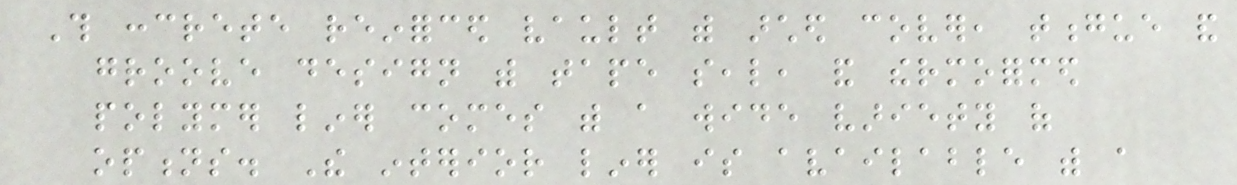This concrete reinforced vault with arched cover, tongue and
groove design with tape seal, and thermoformed
polymer liner comes with a wide variety of
options. The interior liner is available with a
